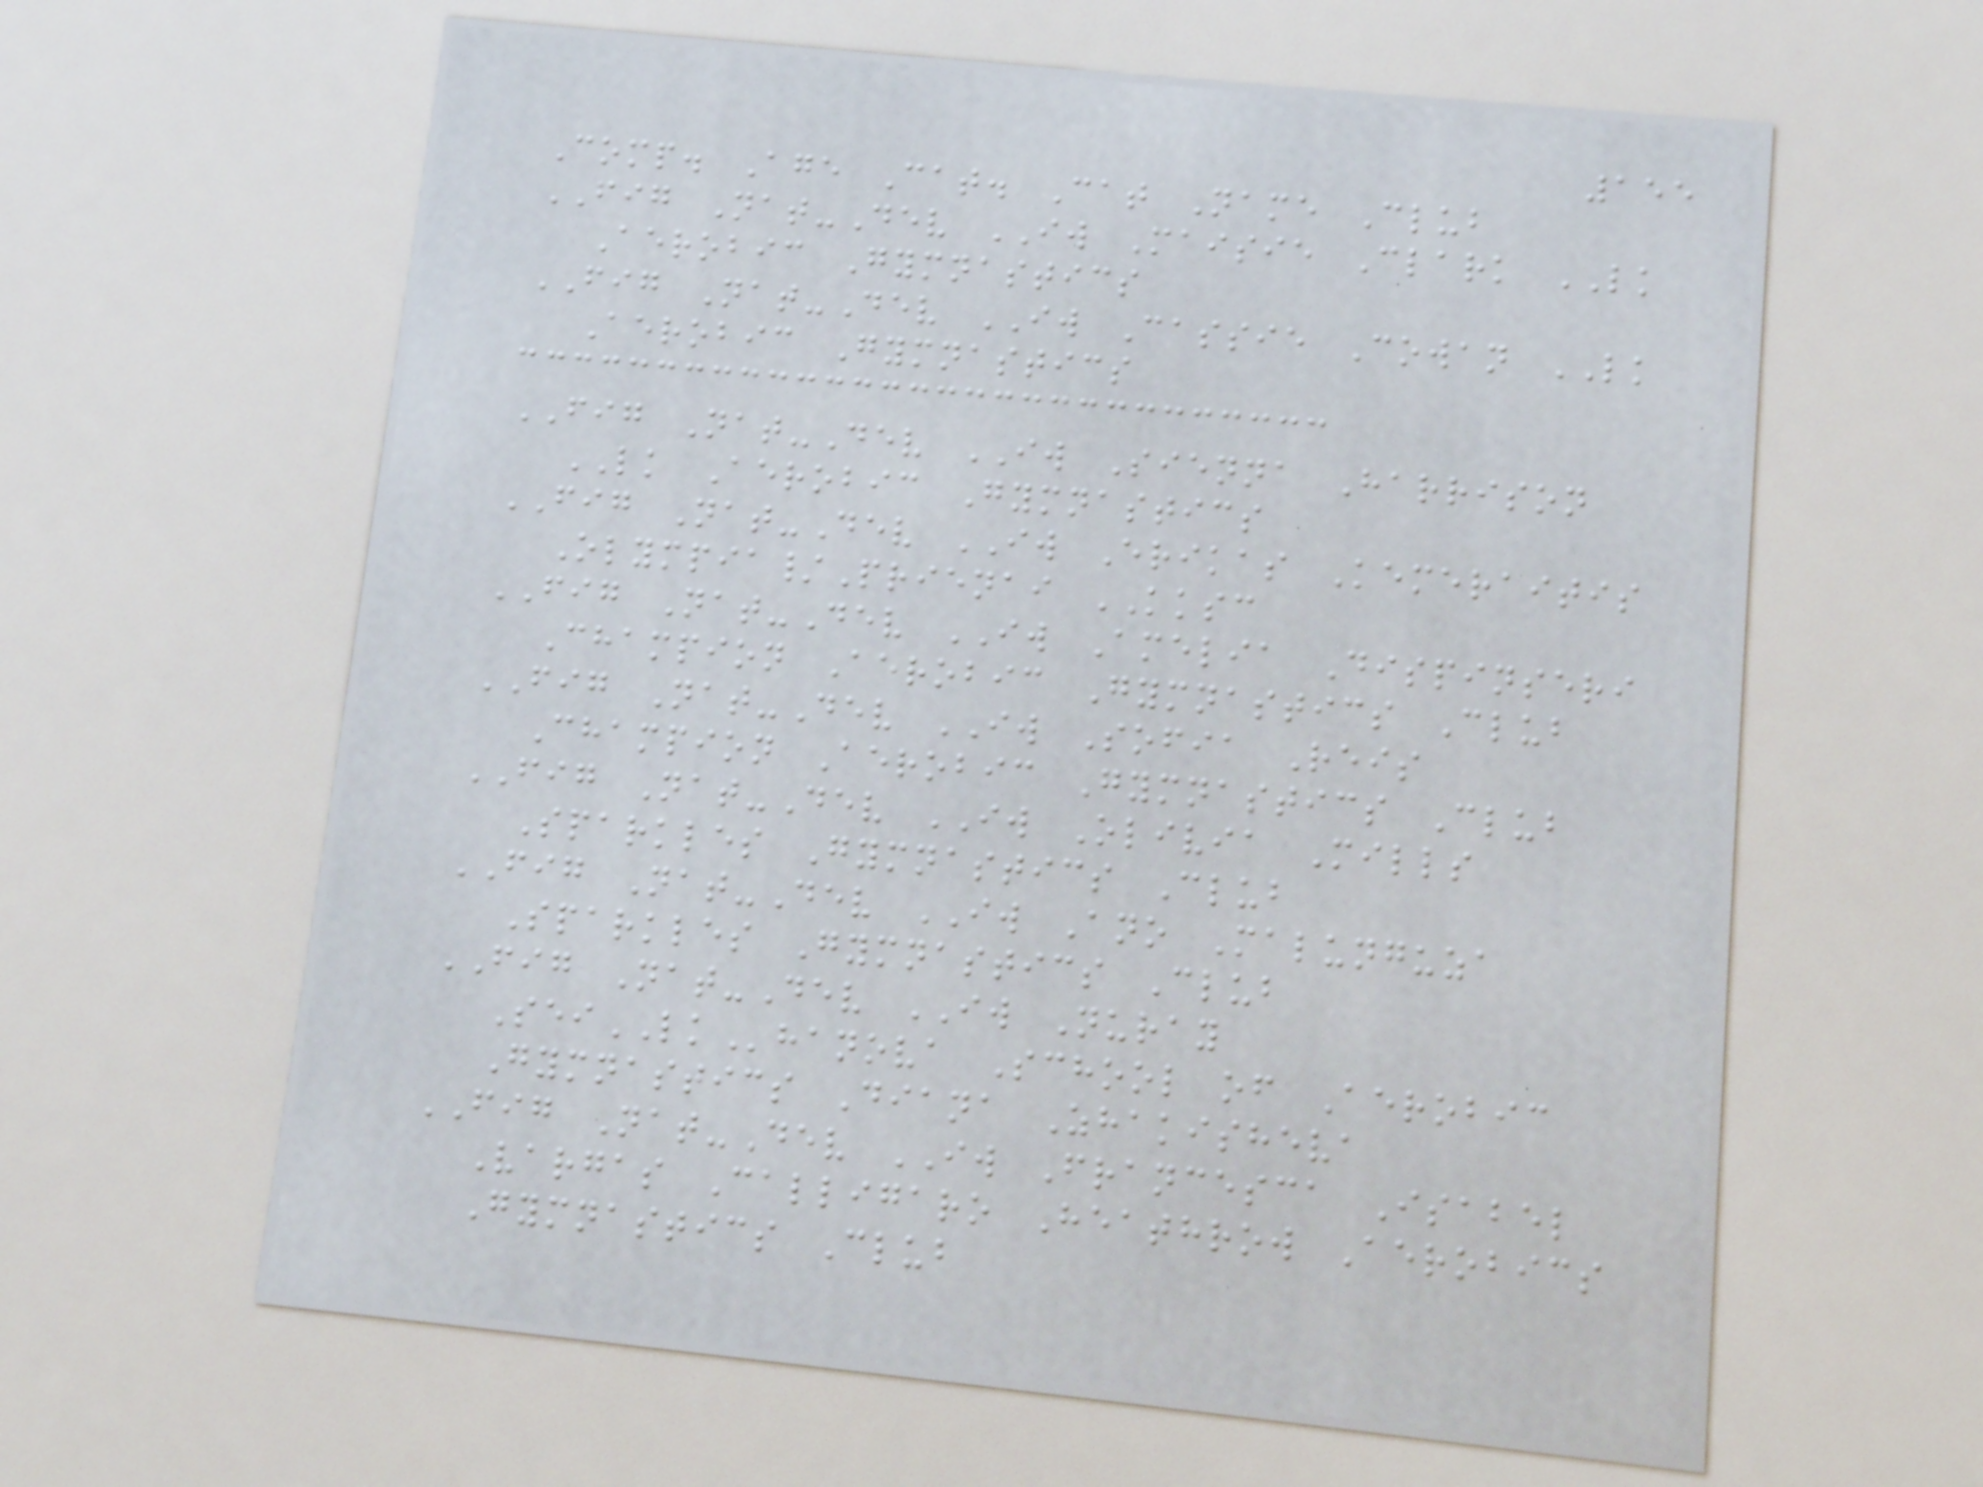155
Comp. Age Cat. Cat Name Club
FIG Nat-Dev IW Maisie Clark LK
Aerobic Gymnastics
FIG Nat-Dev IW Cassie Cowan LK
Aerobic Gymnastics
FIG Nat-Dev IW Sienna Harrison
LK Aerobic Gymnastics
FIG Nat-Dev IW Erikas Kemeraitis
Olympia/Prienai KKSC
FIG Nat-Dev IW Amelia Dispinseri
Champion Aerobic Gymnastics Club
FIG Nat-Dev IW Sofia Reis
Champion Aerobic Gymnastics Club
FIG Nat-Dev IW Olivia Mills
Sparkles Gymnastics Club
FIG Nat-Dev IW Ano Malunguza
Sparkles Gymnastics Club
FIG Nat-Dev IW Nuray
SeiLKhanova School of Aerobic
Gymnastics Diana Zhakisheva
FIG Nat-Dev IW Francesca Isabel
Vargas Calligaro Heathrow Aerobics
Gymnastics Club
